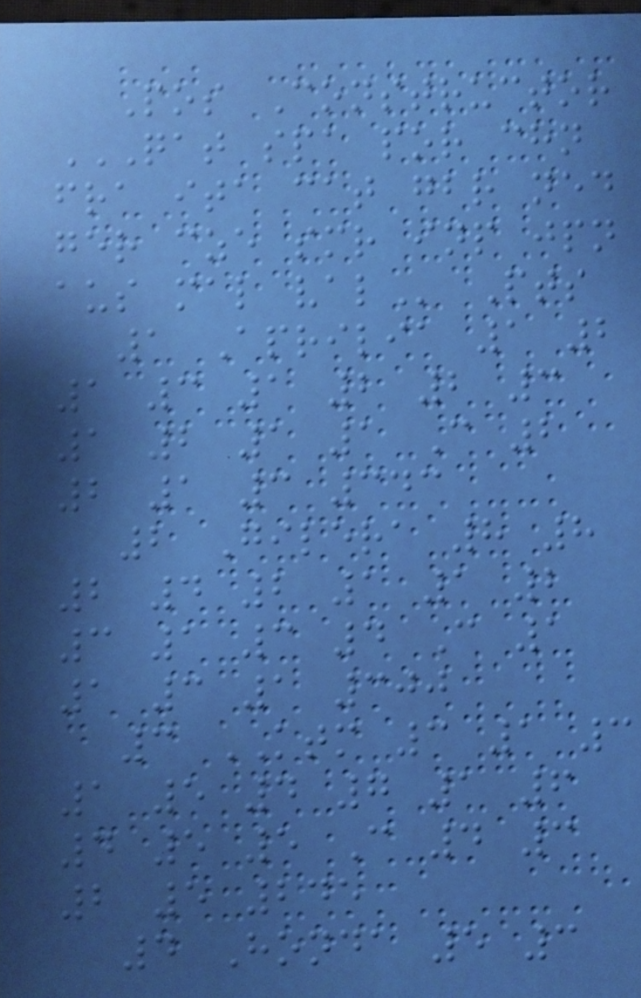Pos Constructor
QAT SPA POR CHN
FRA ITA CAT GBR NED
GER CZE SMR INP JPN
AUS MAL VAL Pts
1 Aprilia 1 2
1 3 1 2 2 3
1 2 1 1 C 2
2 1 3 343
2 Gilera 8 8
2 4 2 1 1 2
3 1 3 4 C 1
1 3 1 300
3 KTM 3 1 3
1 5 4 7 1 6
4 5 5 C 4 3
2 5 245
4 Honda 5 3
